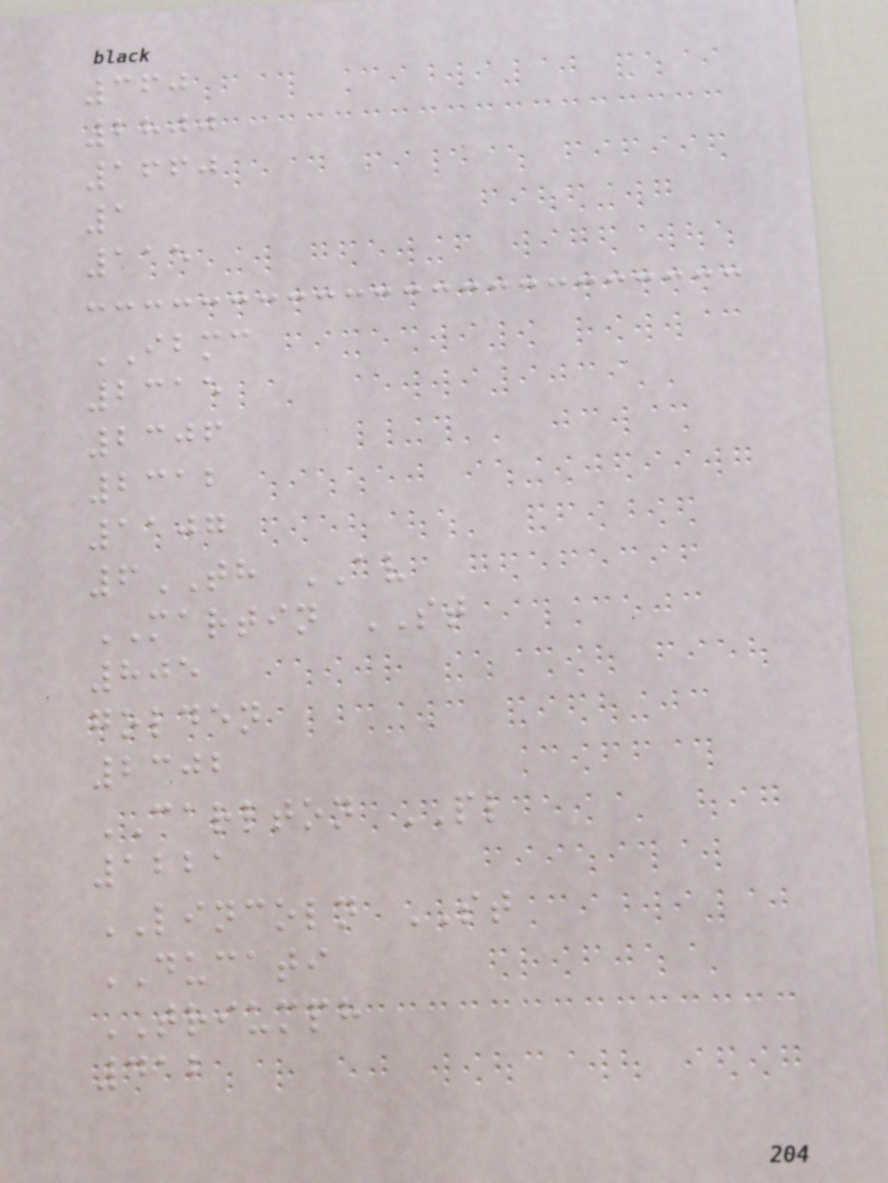360
2800
1660
1
115
IBMC
2315
2306
2312
1107
6TH AV
MARTIN ST
805
golden
2302
CARLTON PL
1221
LINCOLN ST
DUCATI
TRIUMPH
412
